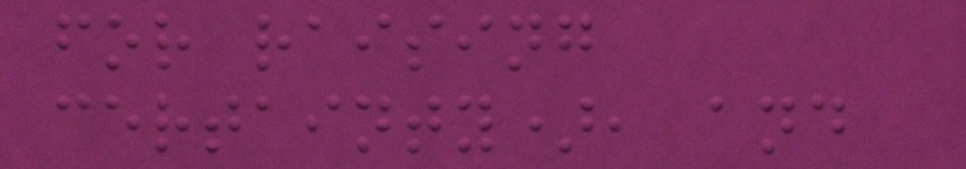for raising
certainty), and
